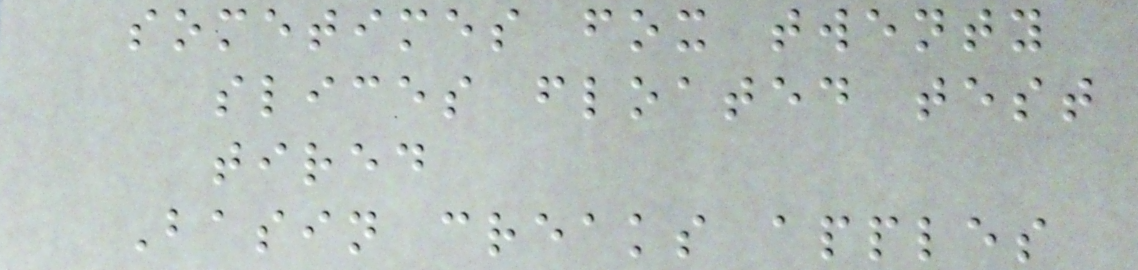sometimes fox twenty
slices floated test
tired
Basin creaks apples
